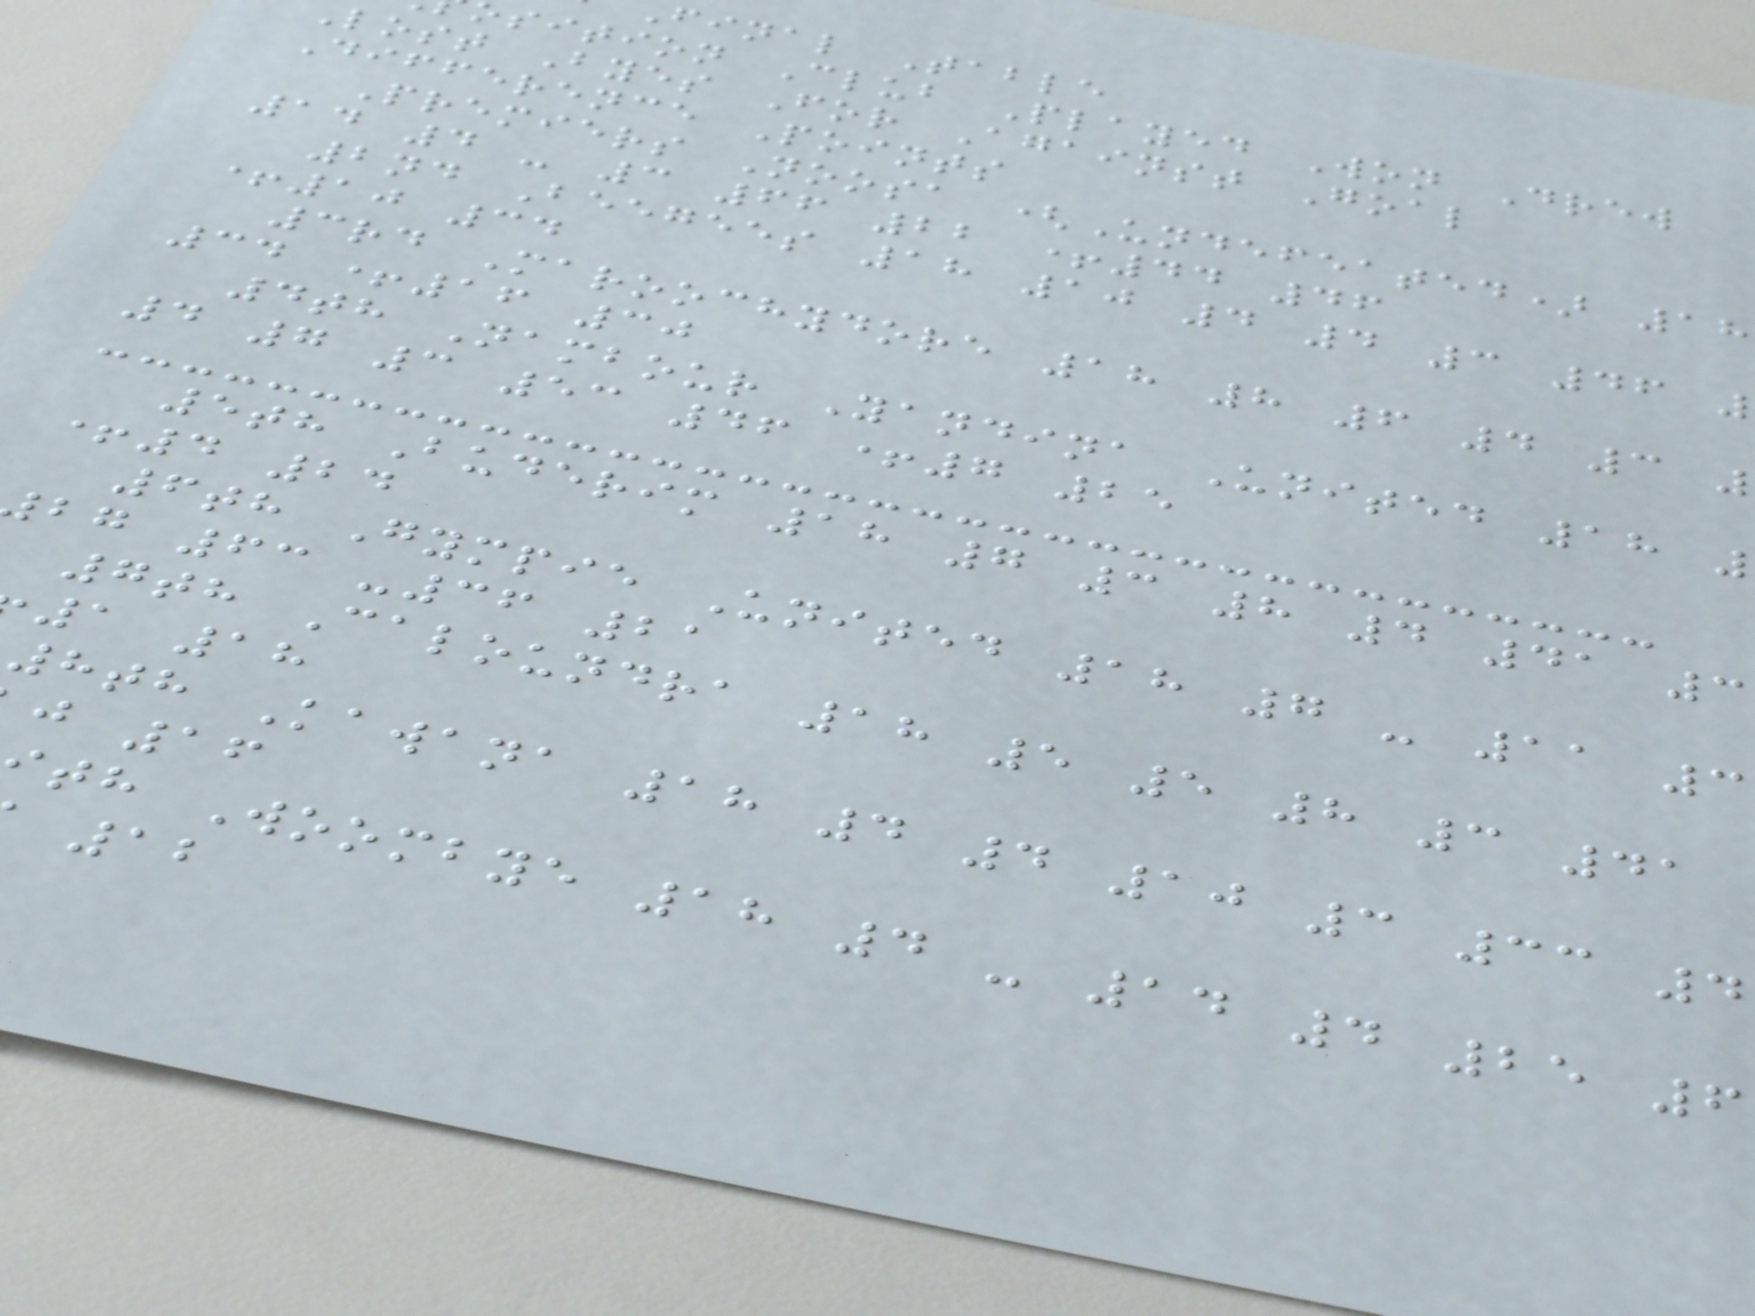final Table
sition Club Played Won Drew
lost Byes For Against Goal
Difference Points
Premiers Noosa (Undefeated) 18
14 4 - 3 66 22 +44 46
2nd Beegees 18 10 4 4 3 46
+10 34
3rd Maroochydore 18 8 6 4 3
34 +16 30
4th Nambour Yandina United 18
4 7 3 53 46 +7 25
5th Buderim 18 7 3 8 4 41 3
+4 24
6th Gympie United 18 7 - 11 3
bg 63 -36 21
7th Caloundra 18 5 5 8 3 41
1 18
8th Kawana 18 4 4 10 3 33 4
j 16
th Woombye 18 4 - 14 4 25 6
